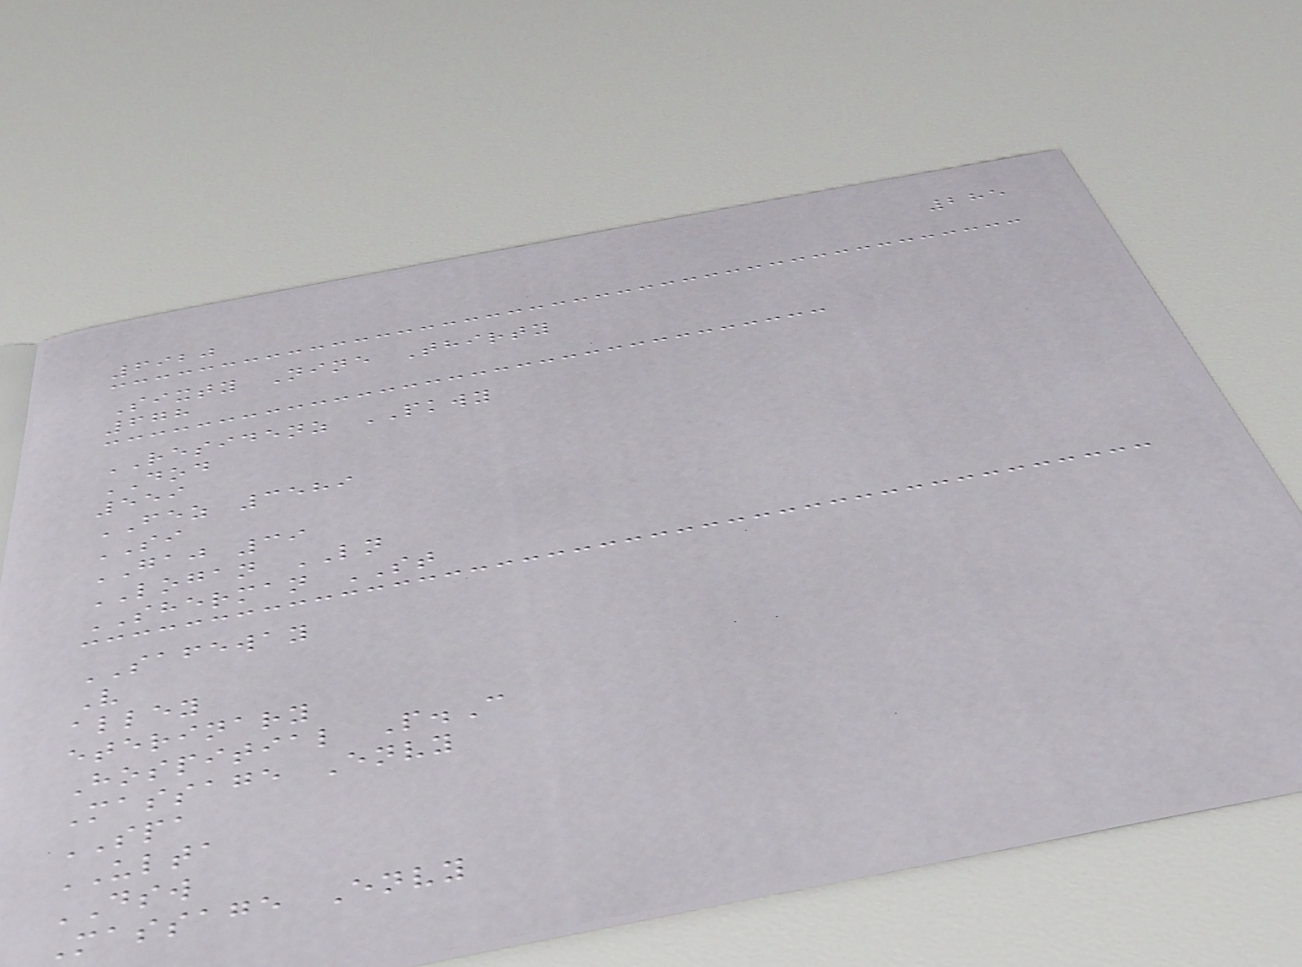285
6920
Sixty Nine Thirty
678
RESIDENZ PKWY
DOD
559
FEZ 3589
SI
GAJ 39
LOGAN LN
SHERMAN ST
SAFEWAY
V
alley
eterinary
Hospitial P.C
Massage Envy
SPA
ULTA
DSW
Massage Envy
